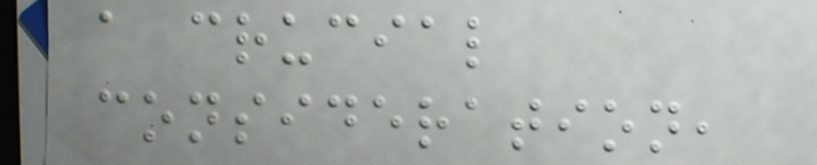a crucial
consideration,
